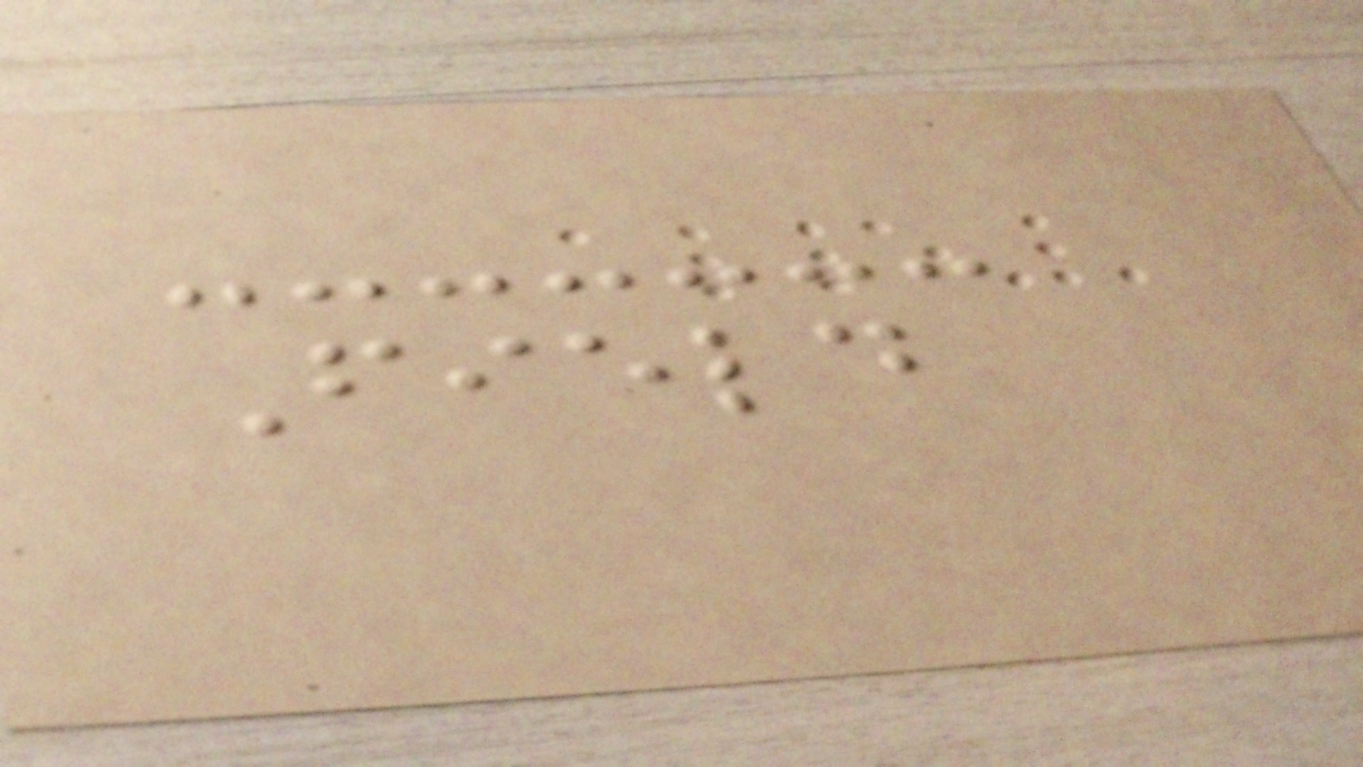Field
